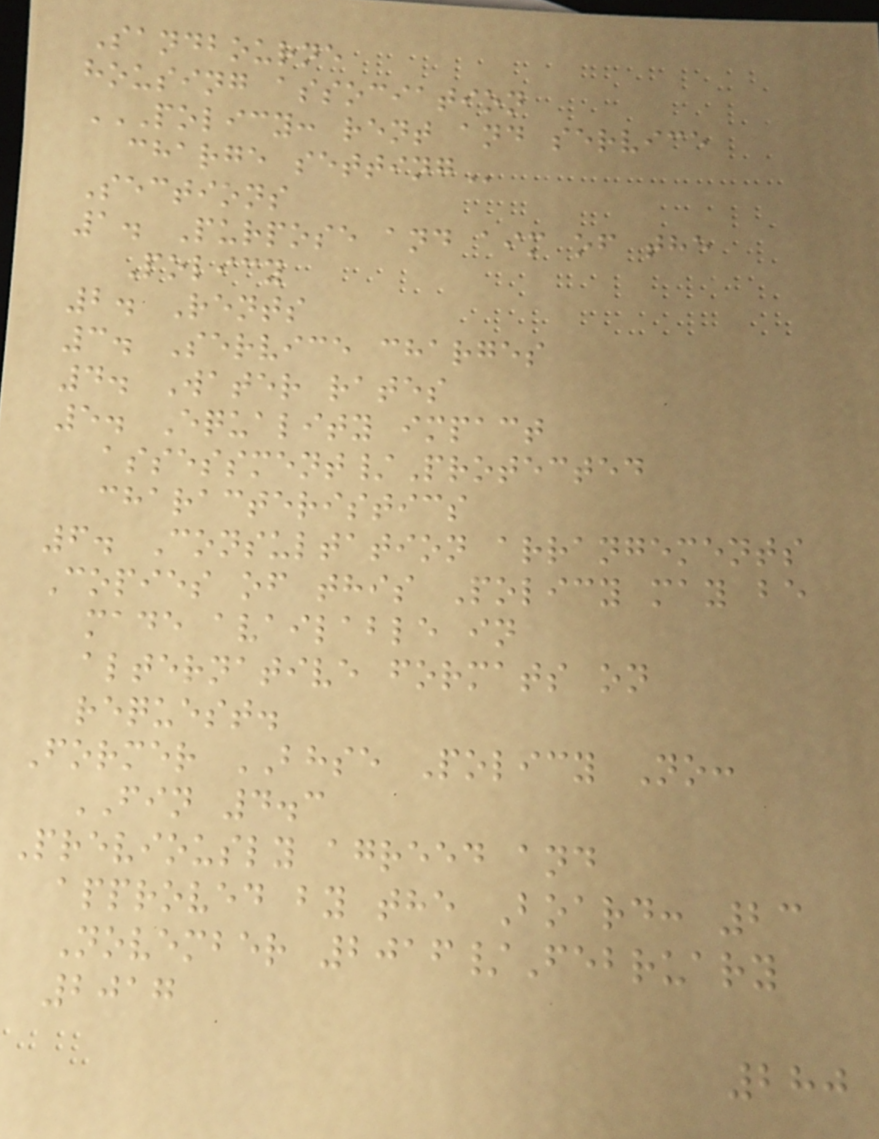Sandbourne
housing association
POLICY: RENT AND SERVICE
CHARGE SETTING
Sections
1. Purpose and aim of the
Policy
2. Rents
3. Service charges
4. Water rates
5. Equality impact
assessment/Protected
characteristics
6. Consultation arrangements
Copies of this Policy may be
made available in
alternative formats on
request.
Former BHSE Policy No:
FIN 4.3
Previously agreed and
approved by the Board: 23
November 2016/February
2017
280
